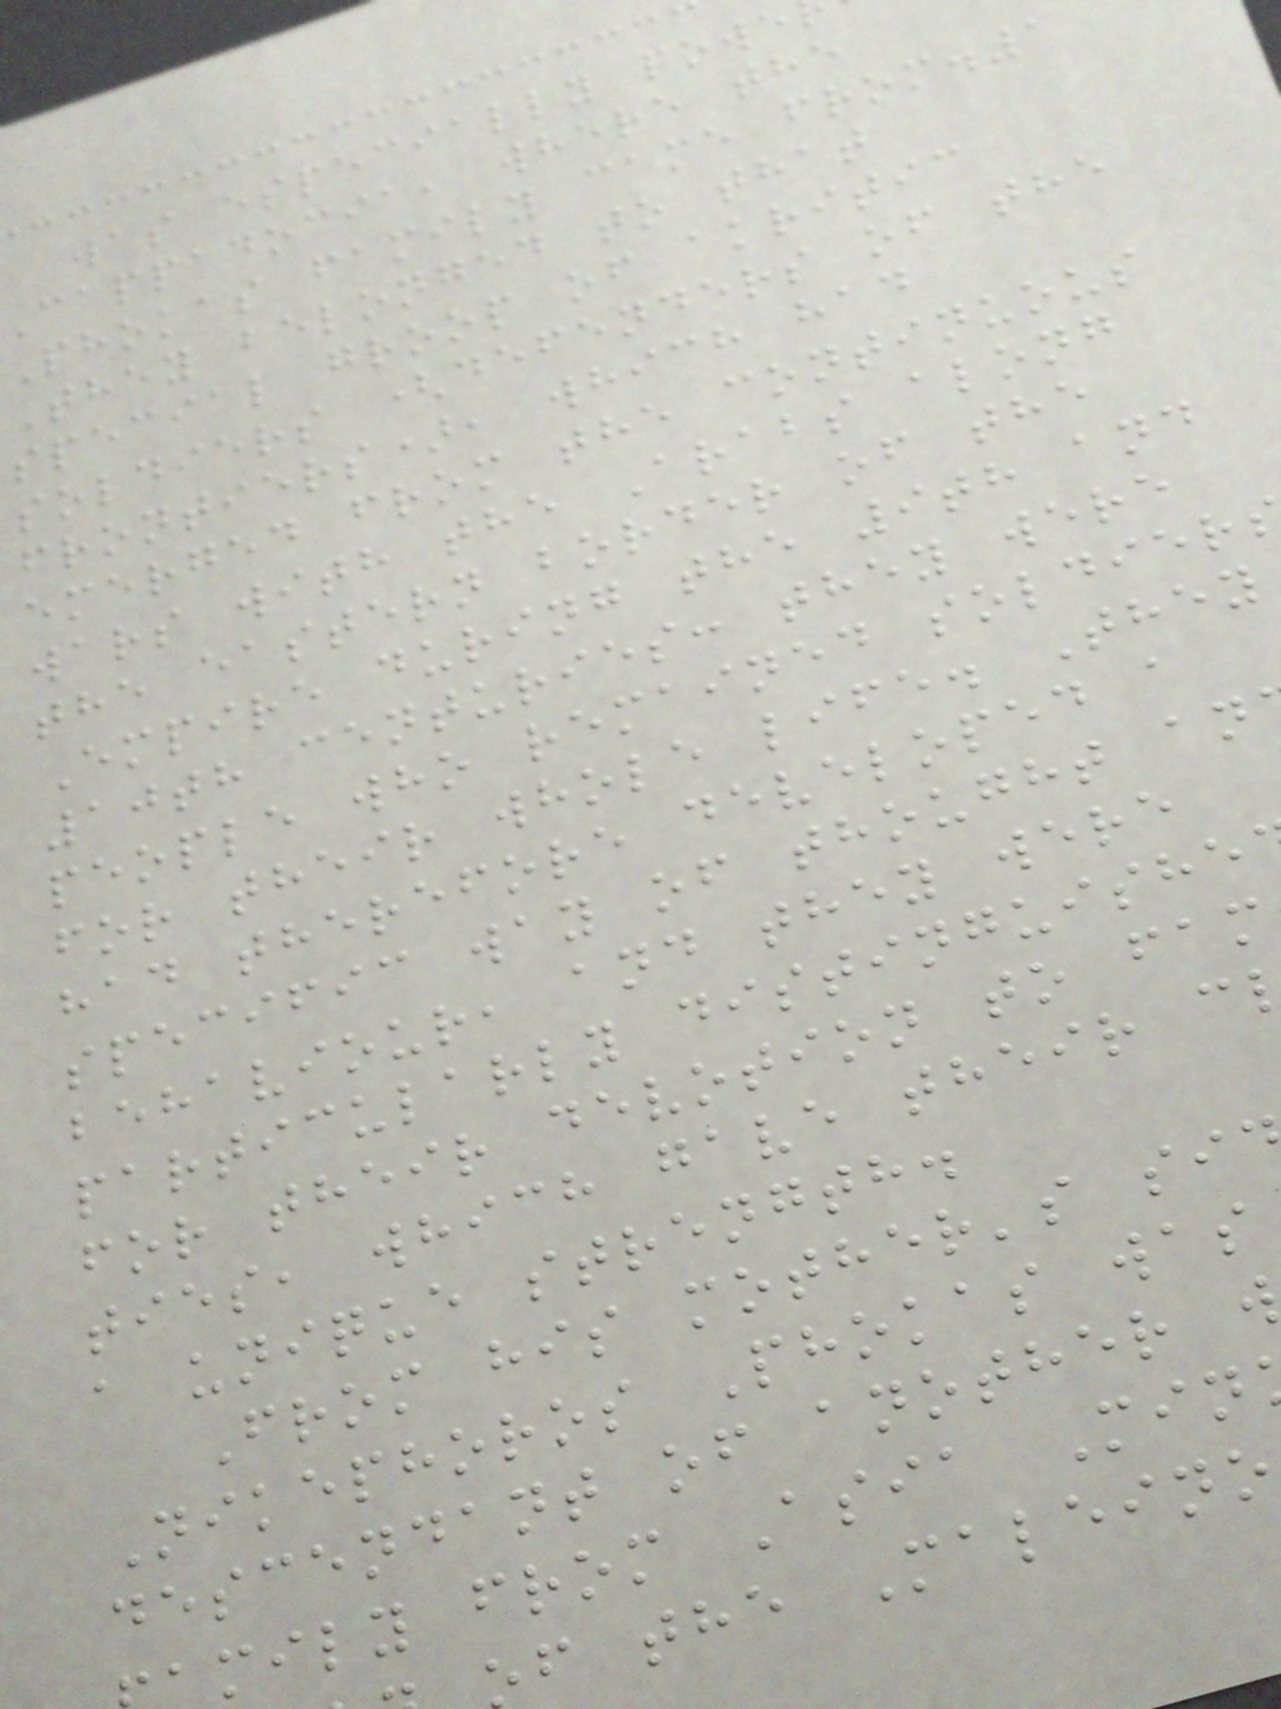was especially powe
cappadocia, where the
Phokas family came from.1
They belonged to that
special groop of akritic
soldiers (defenders of the
frontiers), which had
emerged from the continuous
wars with the Arabs along
the eastern border of the
Empire during the 9th and
10th centuries: they were
people who remained soldier
for their whole life. They
had therefore developed a
specific way of thought an
behaviour, and they were
particularly distinguishe
for their devotion to fam
ties, which gave their c
a unique strength.
From his mother's si
Nikephoros Phokas was
descendant of another w
mily from Asia Min
f the Maleino
